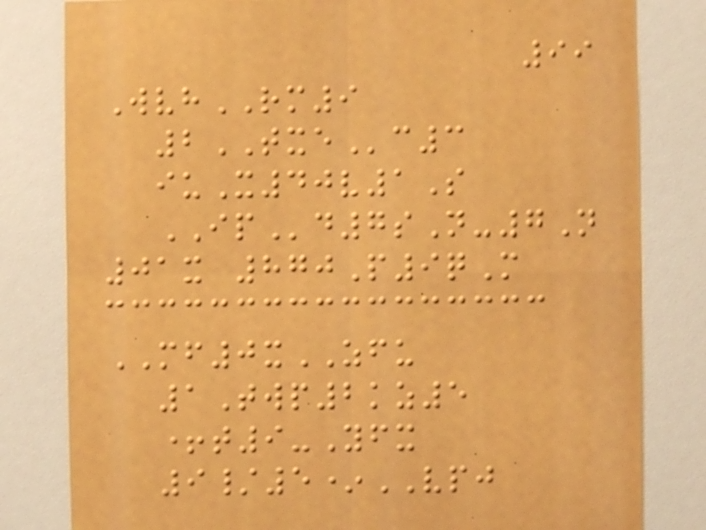99
WvhRM9
2TXEc3
iuX40v1S
IPd7sN-7N
01x 870P9qM
MF0xZFU
1Twp2kz5
+t9-Yfx
9/5*VPJ
